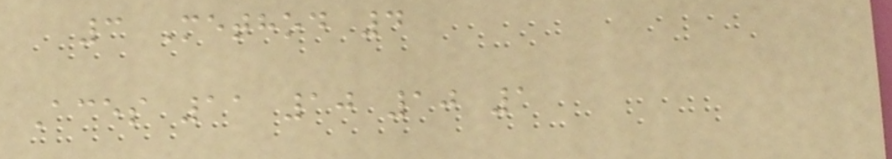3 Method 4
Aces 11 10 10 1
